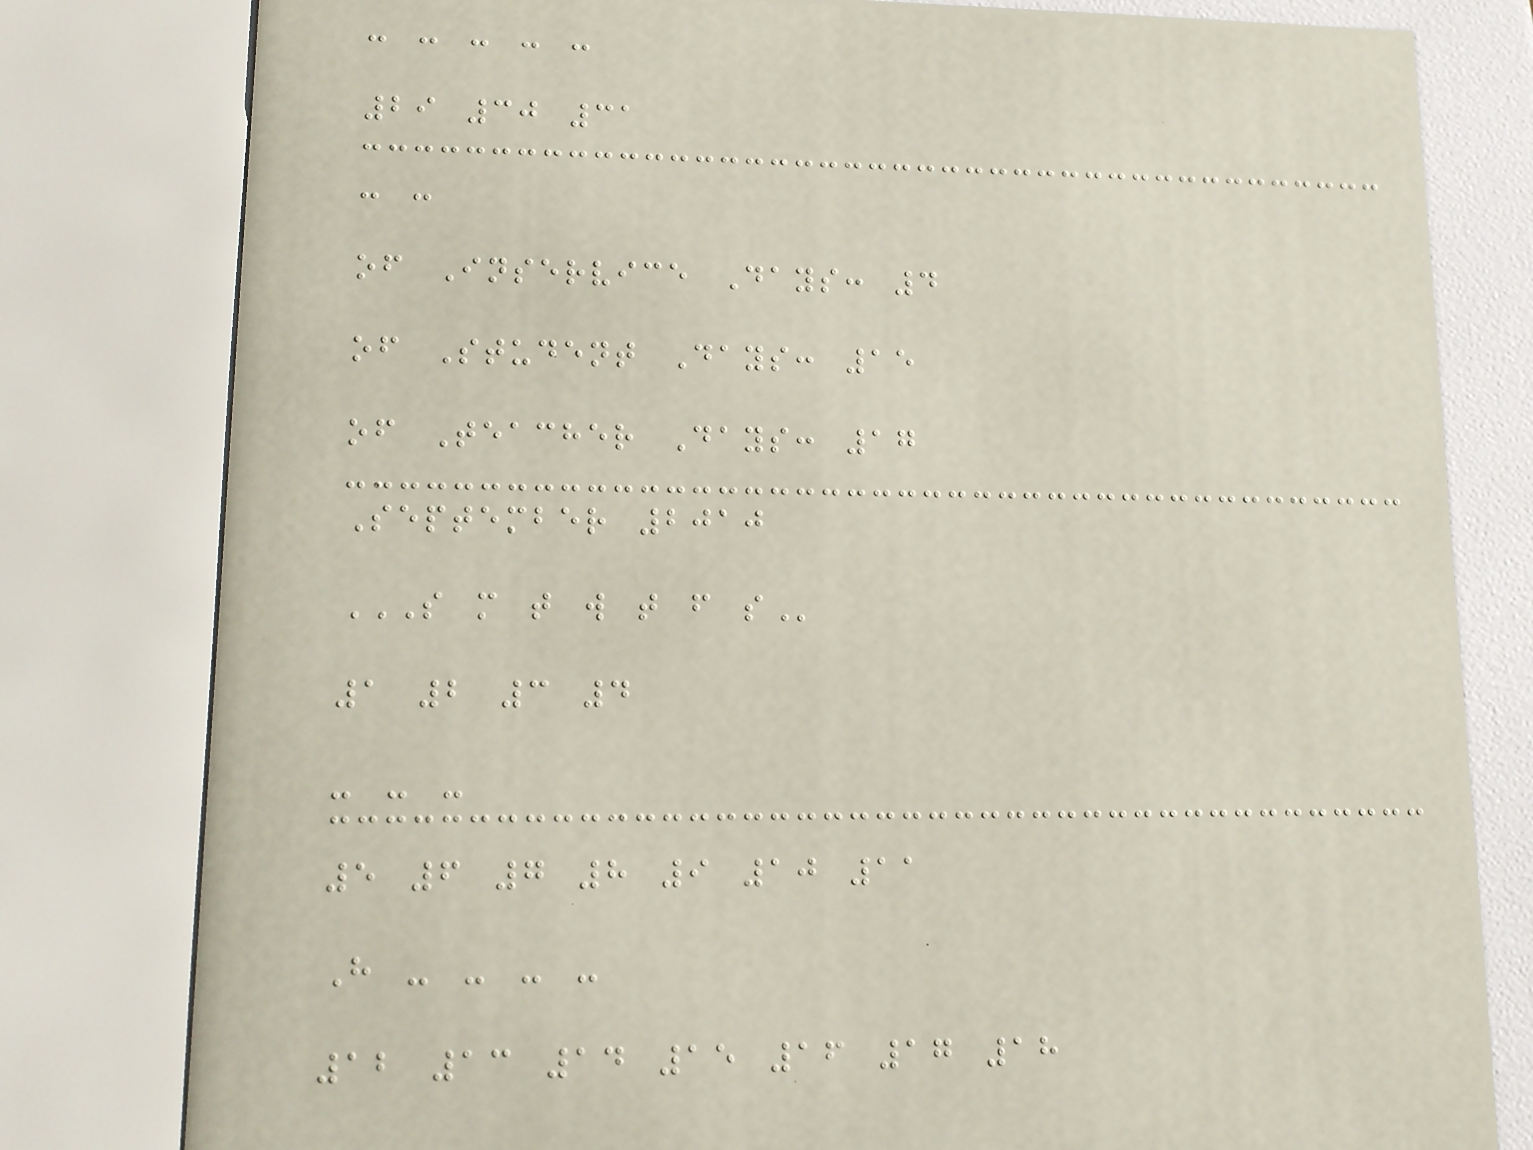- - - - -
29 30 31
- -
of Inservice Days: 4
of Student Days: 15
of Teacher Days: 17
September 2010
S M T W T F S
1 2 3 4
- - -
5 6 7 8 9 10 11
H - - - -
12 13 14 15 16 17 18
